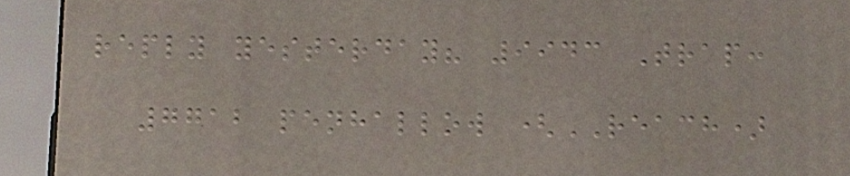reply yesterday? 9943 Trap:
7712 penhallow (REACH)
